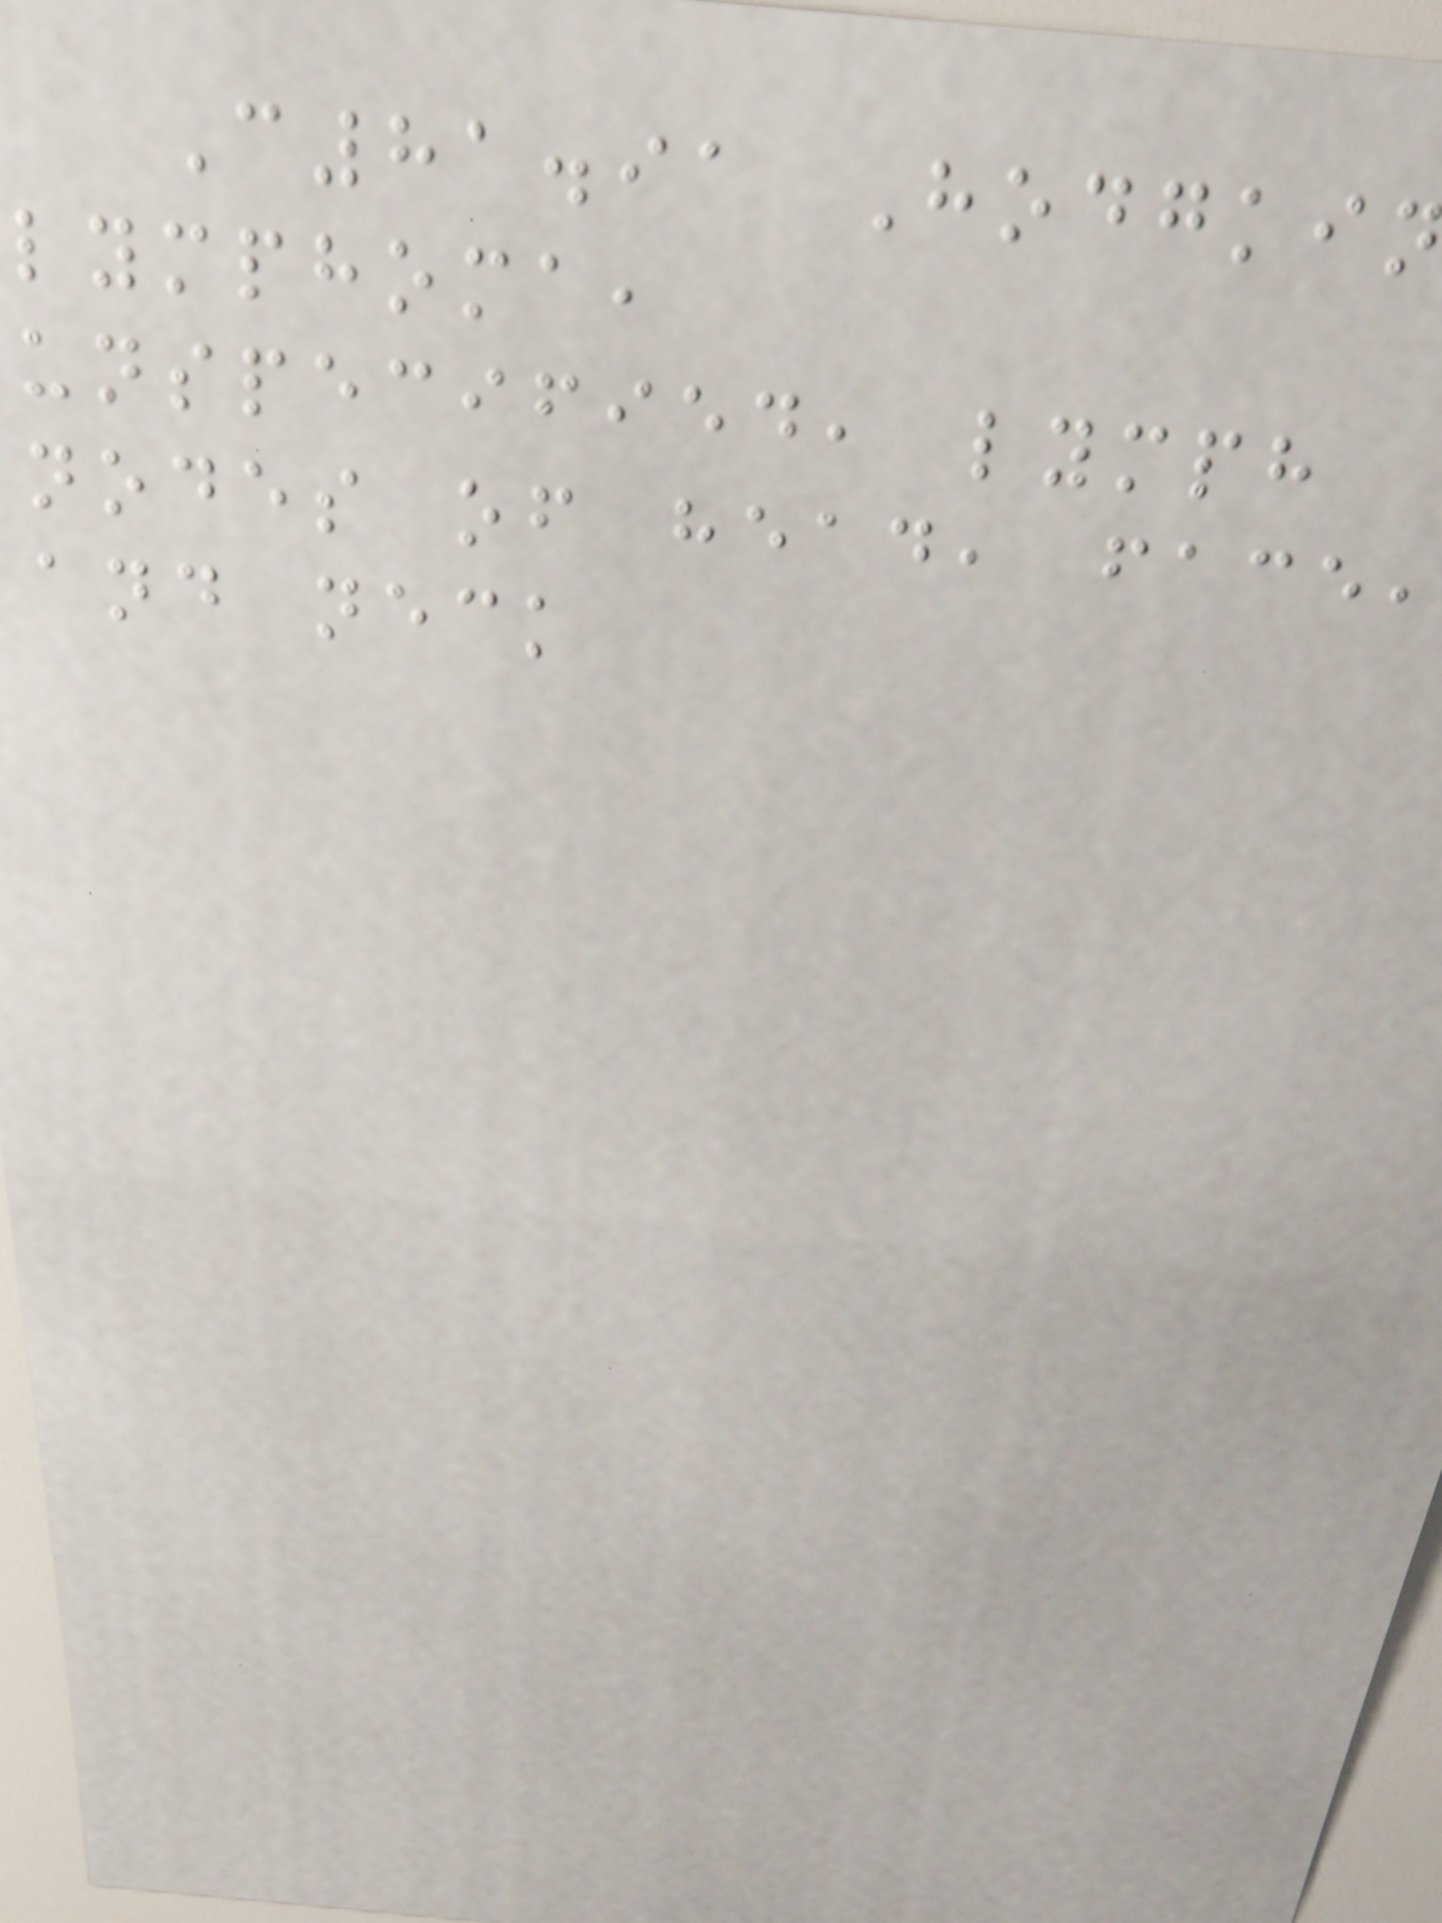C81.91 Hodgki
lymphoma,
unspecified, lymph
nodes of head, face,
and neck
